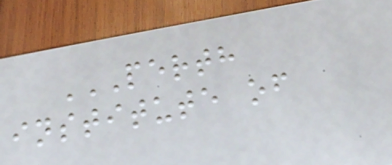PERTH
INSTITUTE OF
